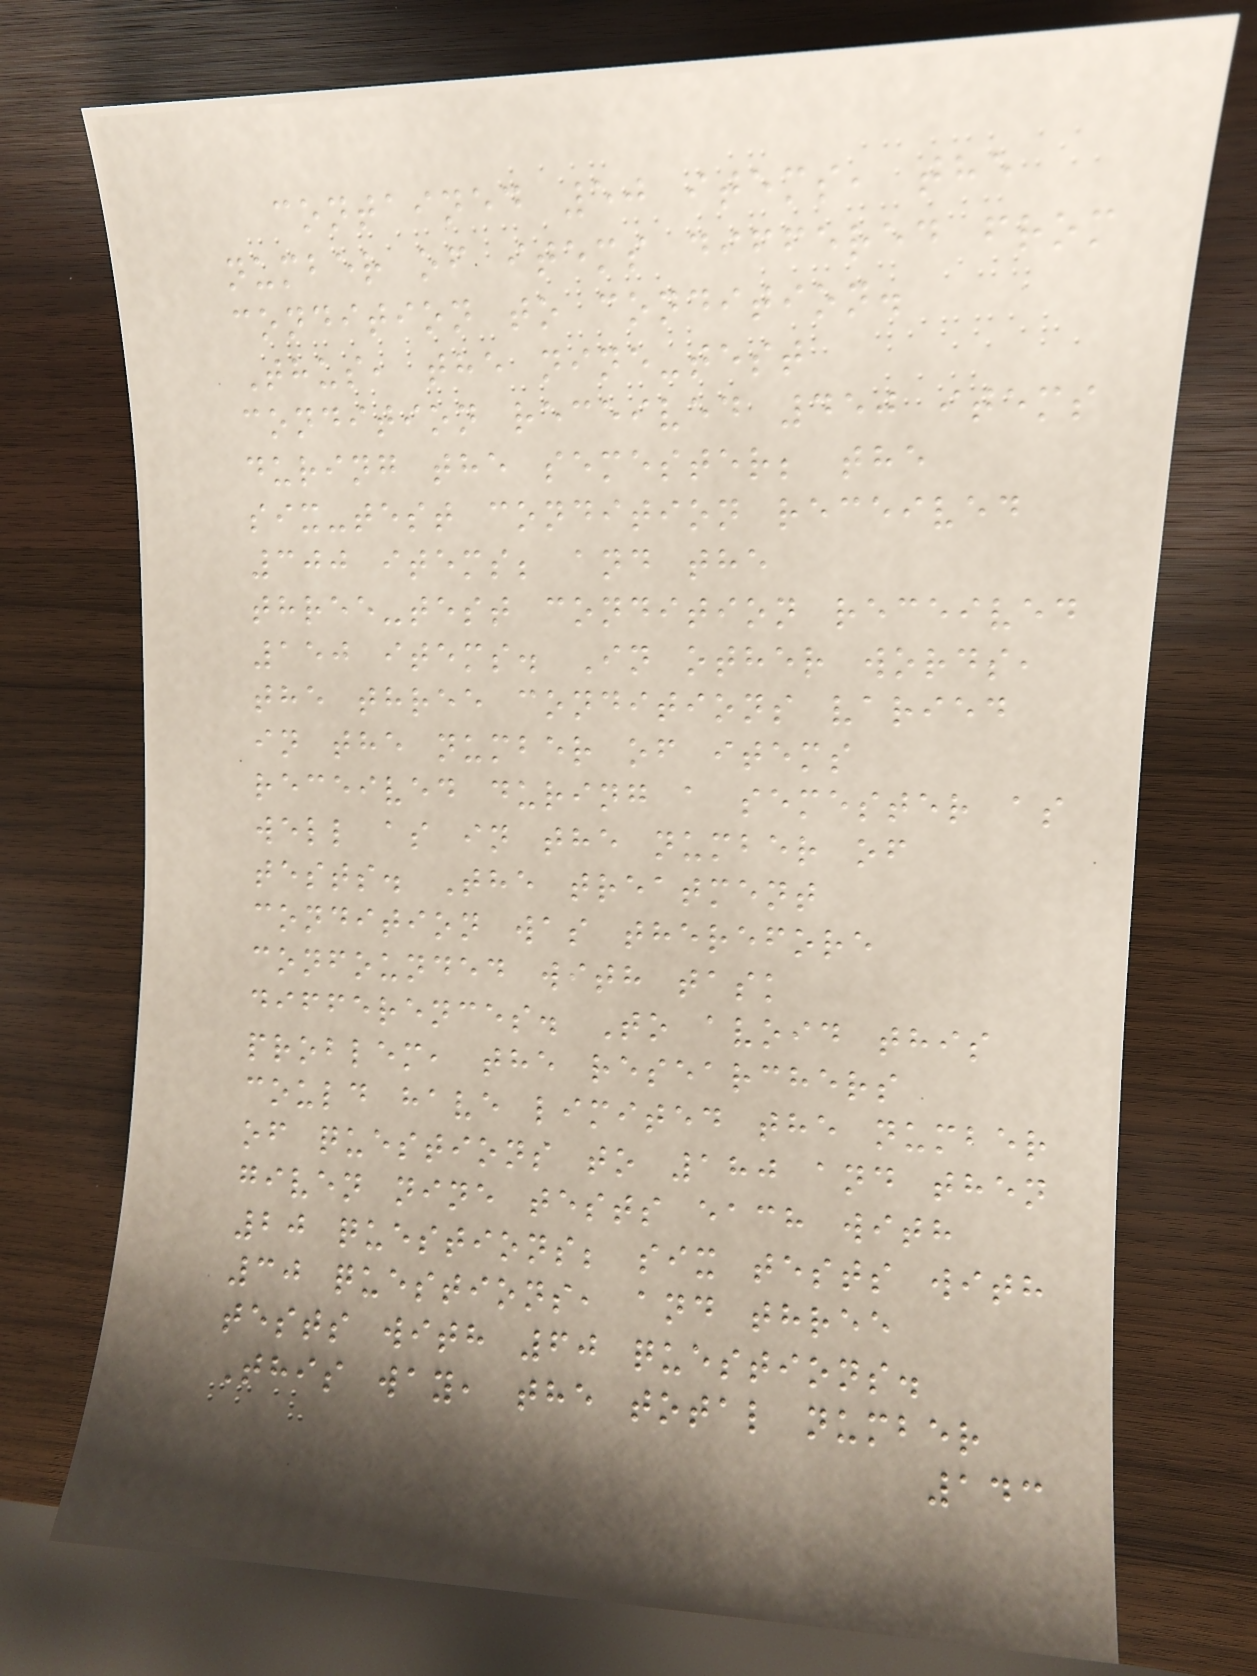contained 50 items, the
number of items differed from
condition to condition.
Thus, the nine-test
condition received 450 items
during the semester; the
six-test condition received
300 items; and the
three-test condition received
150 items. In other words,
the three conditions varied
in the number of items
received during a semester as
well as in the number of
tests. The treatment
condition was therefore
confounded with task
differences. To avoid this
problem, the researchers
could have limited the number
of questions to 180 and then
given nine tests each with
20 questions; six tests with
30 questions, and three
tests with 60 questions.
This way, the total number
143
